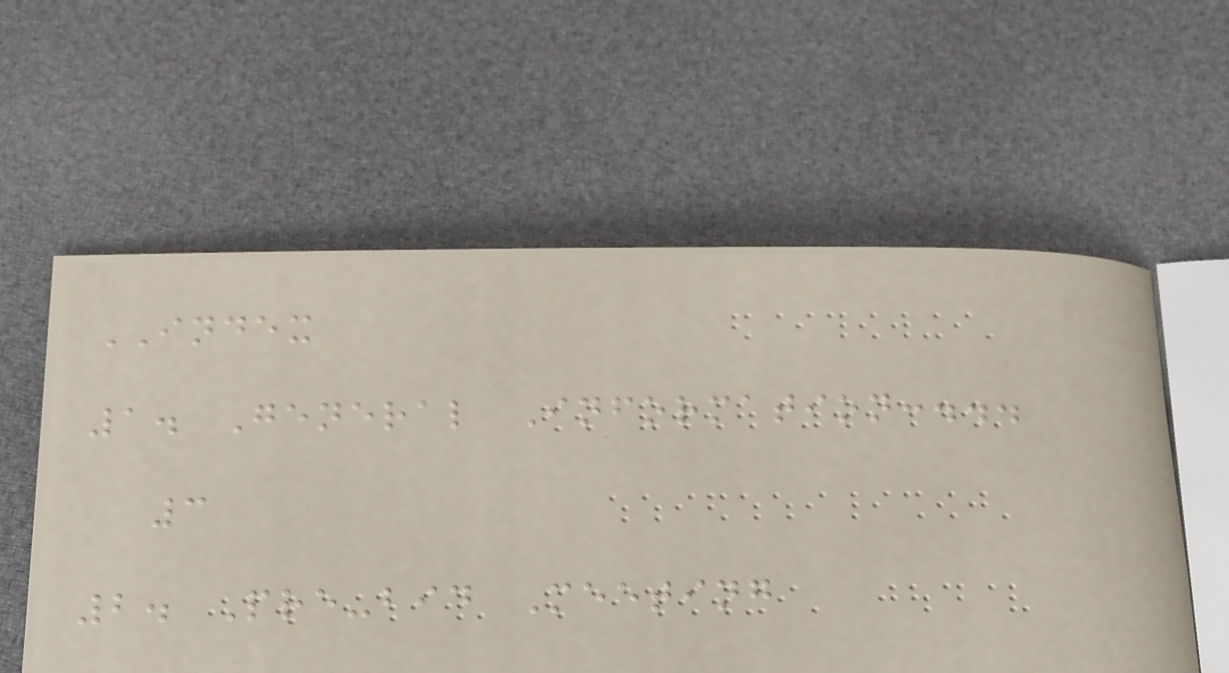INDEX
1. General Information:...
3
2. Pre-bid Meeting
